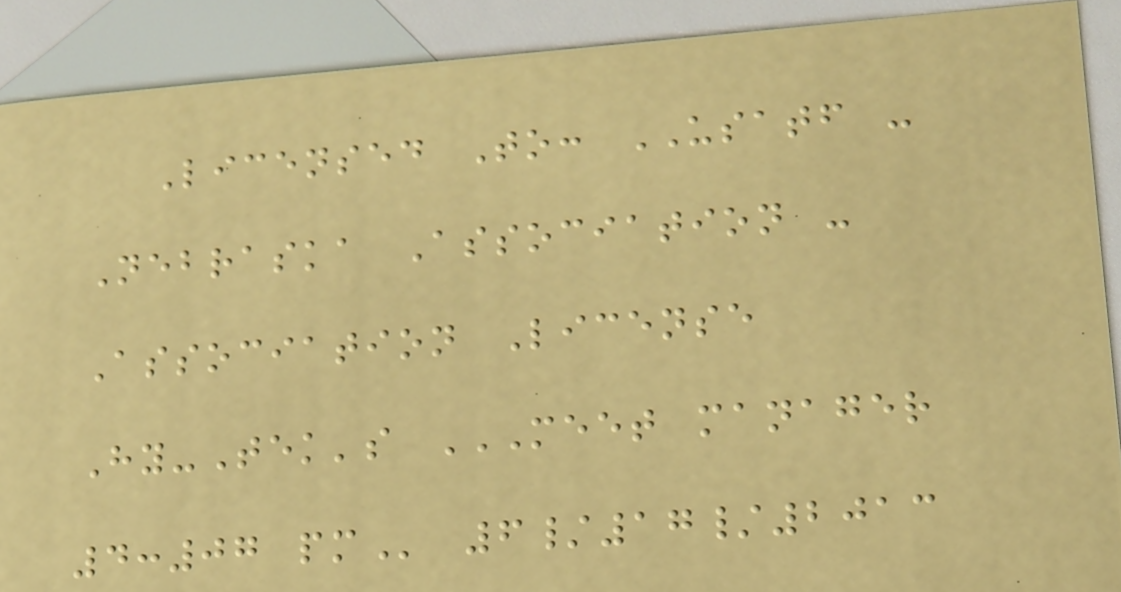Licensed To: USATF -
Nebraska Association -
Association License
Hy-Tek's MEET MANAGER
4:07 PM 6/17/2013
